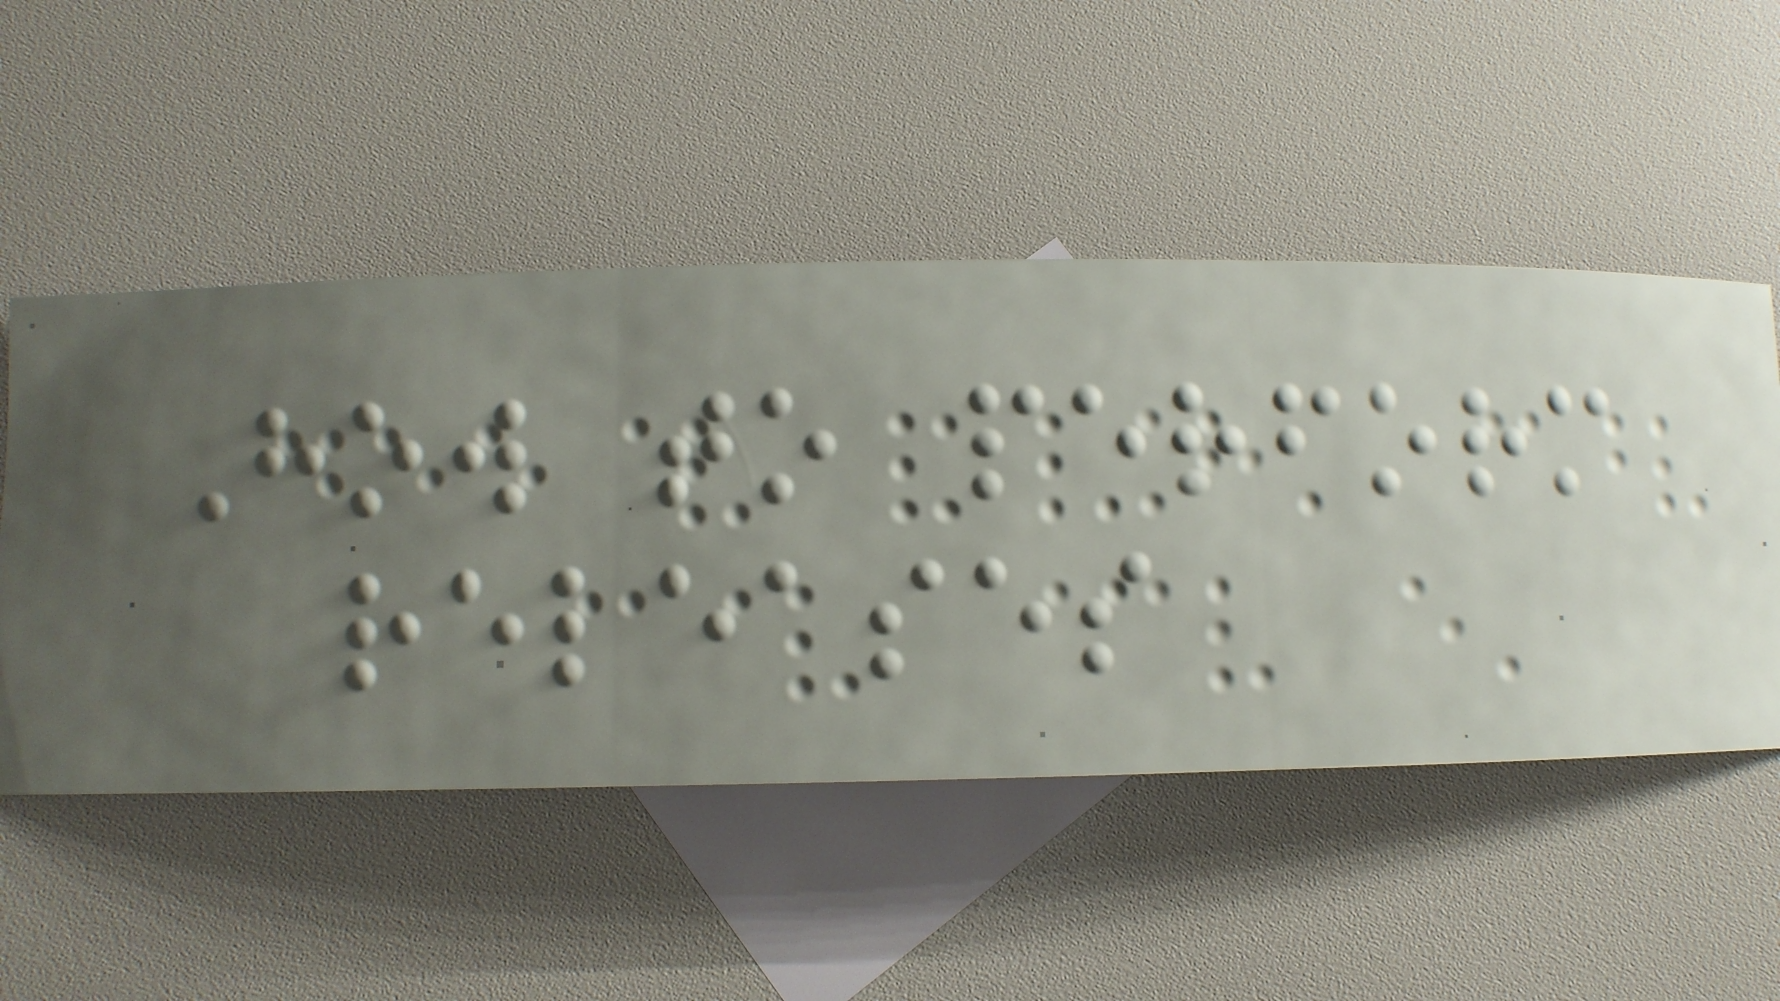How to perform
releases
